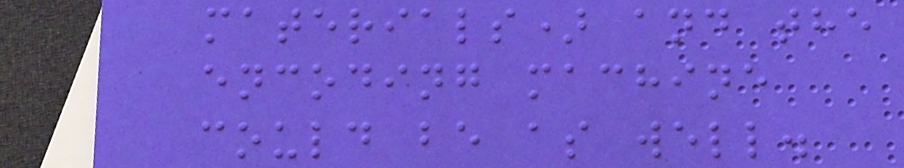materials) and the
encoding machine
could be as well.
